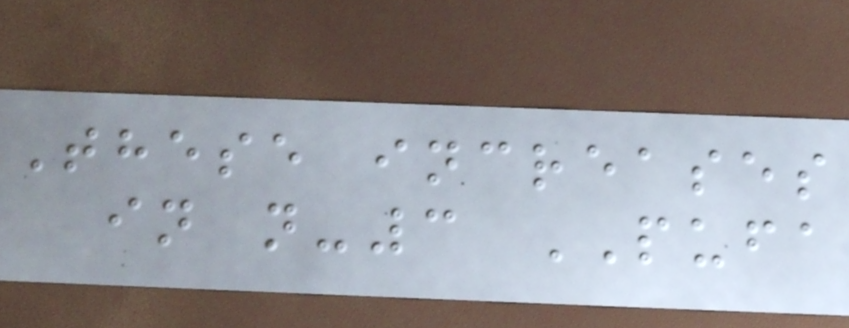These increases
in n-3 PUFA
